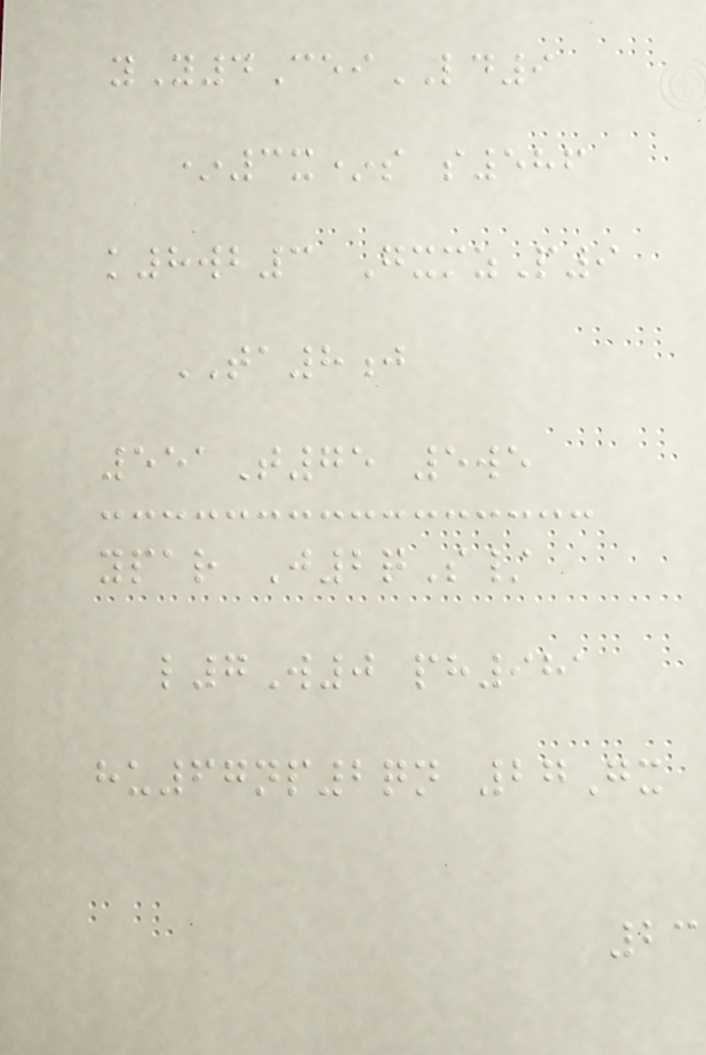yY4CeiLD9
*3x*s s586
k8wb3 GxmzP9
TA8j
551T75 5we
ypar J2qS/
l7W0 ph981
hu67np2qn 27Gx
23
